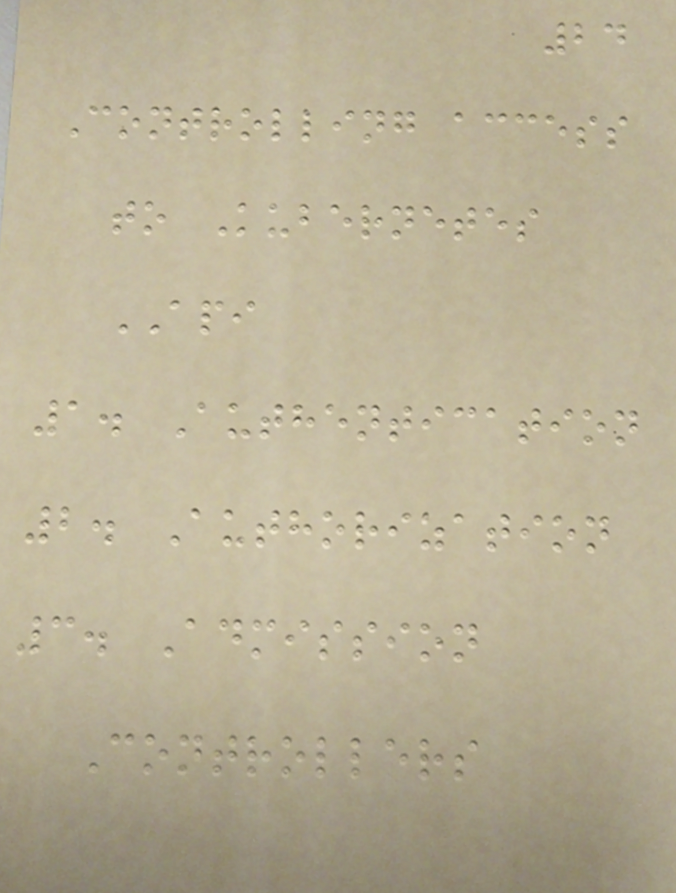24
Controlling access
to Kubernetes
API
1. Authentication
2. Authorization
3. Admission
Controllers
